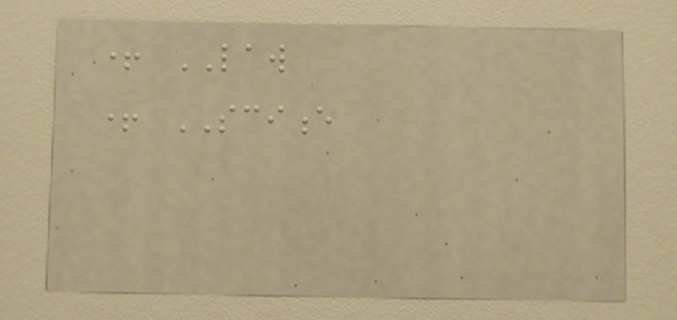+ LAW
+ SCIENCE
